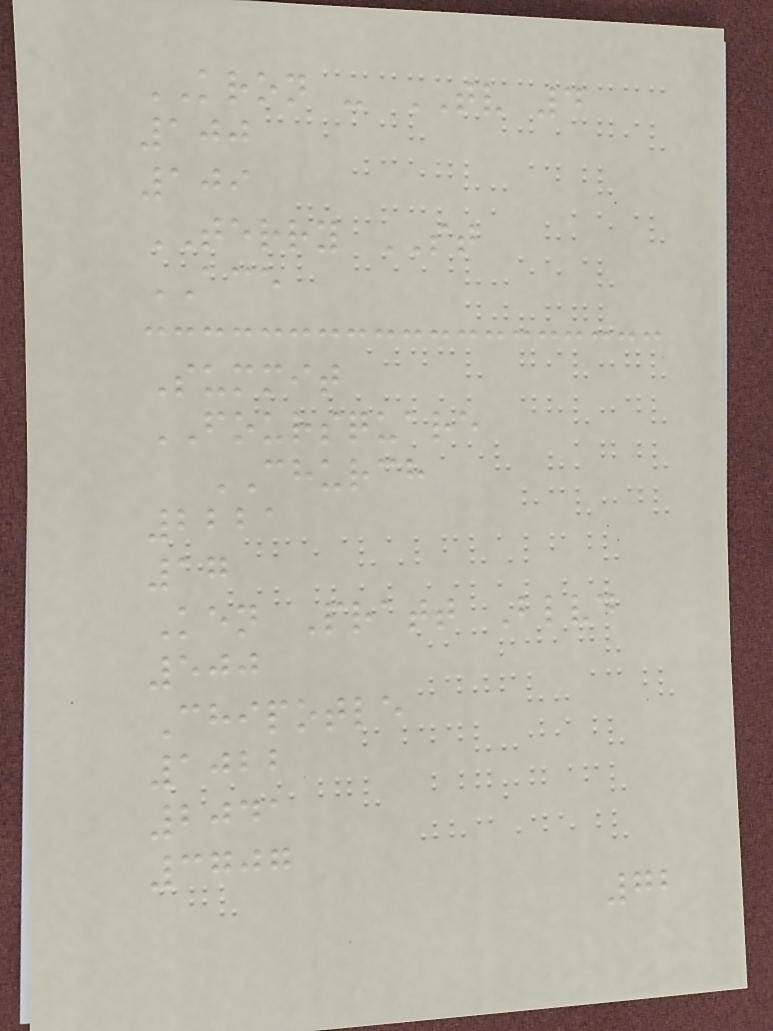KRON - TV 4
100
109
TERRY ST
ACE
Summit
FOURSQUARE
CHURCH
2221
17
Ken Pratt Blvd
500
Chipotle
1022
2041
3707
72
